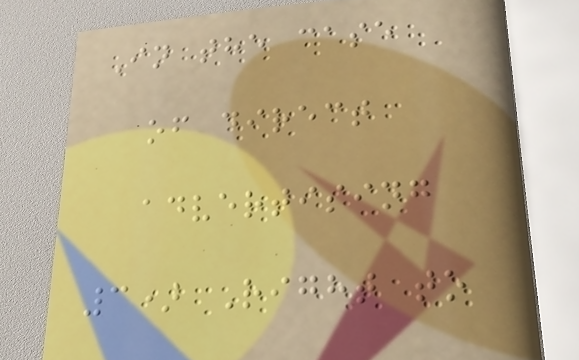In the case
of direct
advertising
3) Right to
